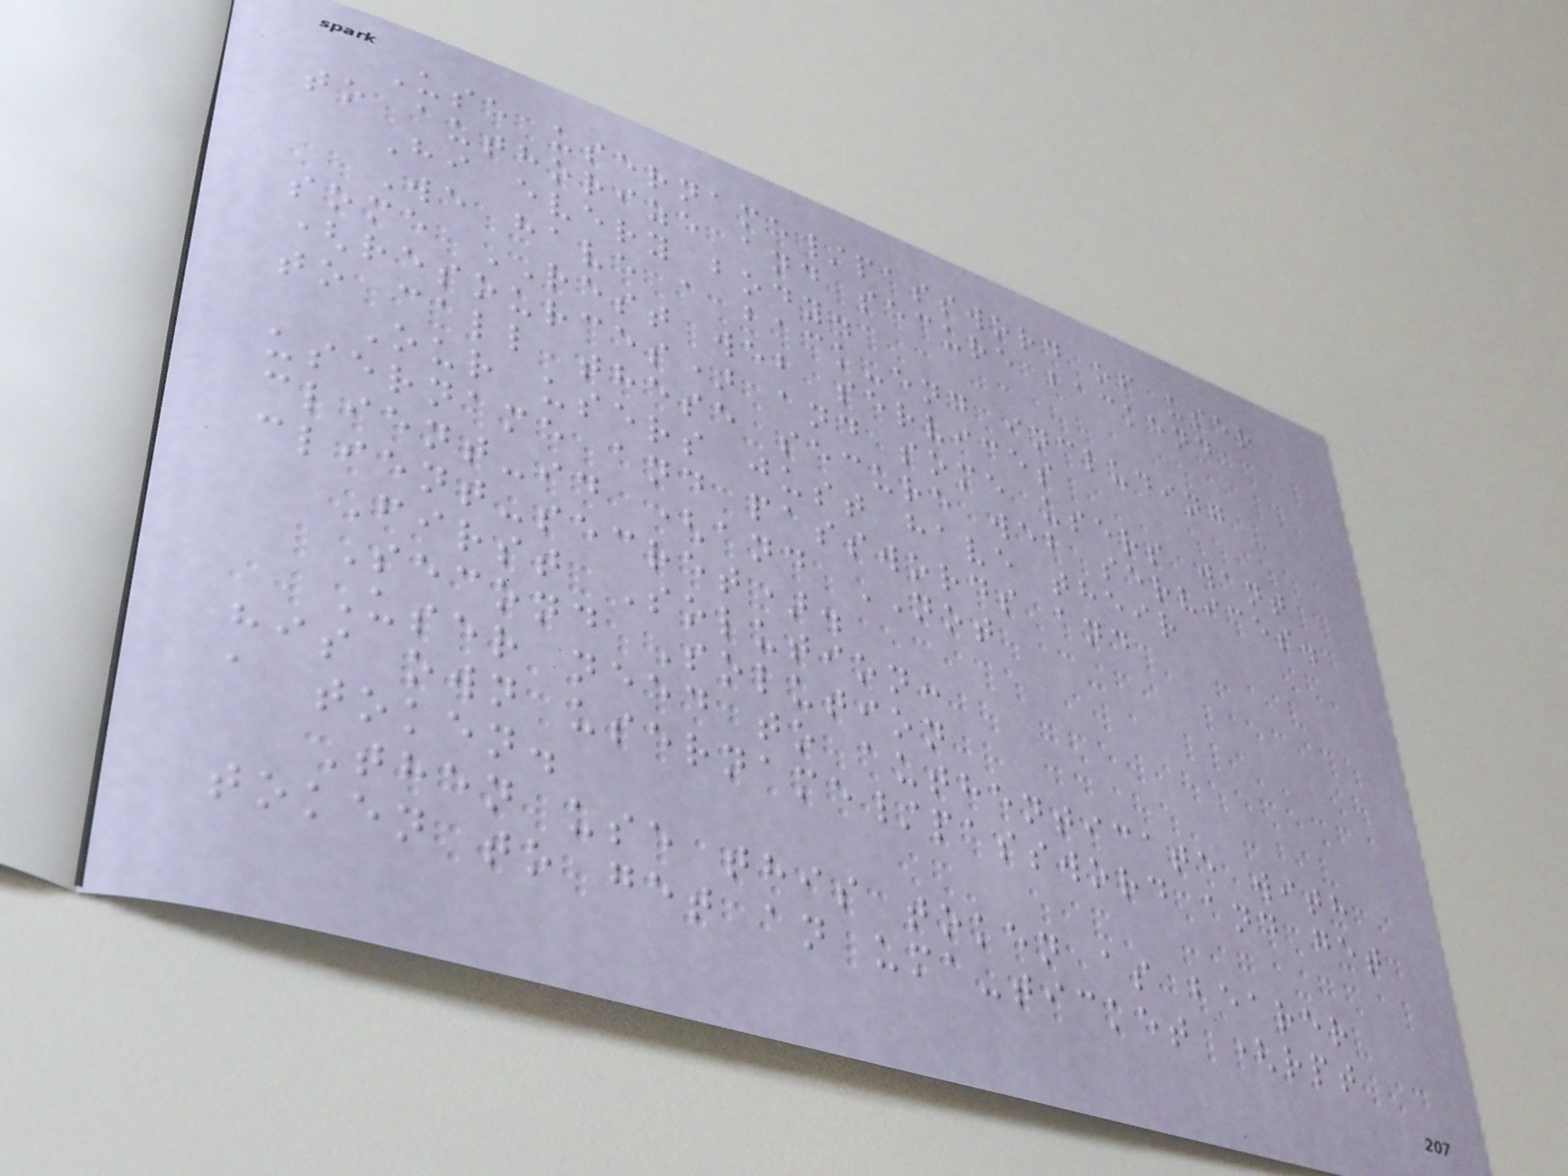Use username/password of user
to authorize and secure backend
Hi every body.
We have a back-end including
some REST web services
(resources) and some users want
to call these secure web services.
Our users just have their
username and passwords and
client-id (and NOT
client-secret).
First Solution:
Second Solution
User need to authenticate with
his own username/password and get
a token.
Then use this token as bearer
token to get an uma-ticket (rpt
